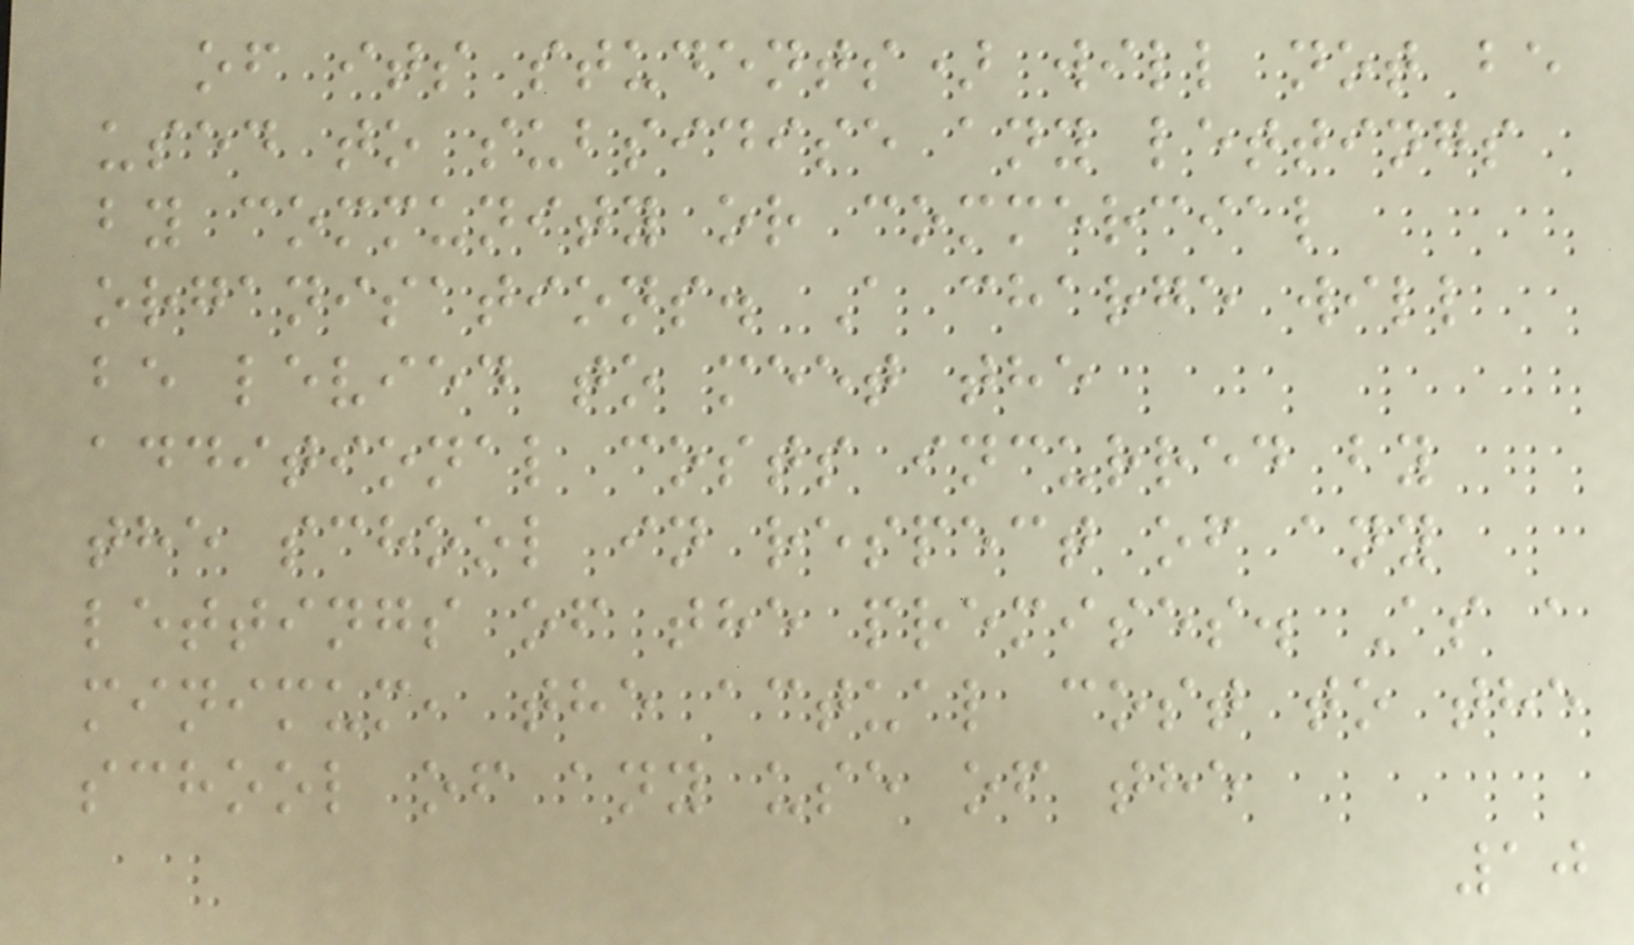of its students) will not be
used to subsidise any lettings
by community or commercial
organisations. A charge will
be levied to meet the
additional costs incurred by
the school in respect of any
lettings of the premises. As a
minimum, the actual cost to the
school of any use of the
10
